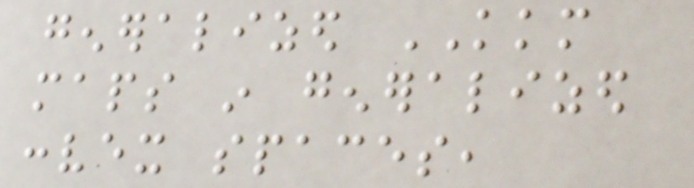generalized KKM
maps in generalized
convex spaces,
